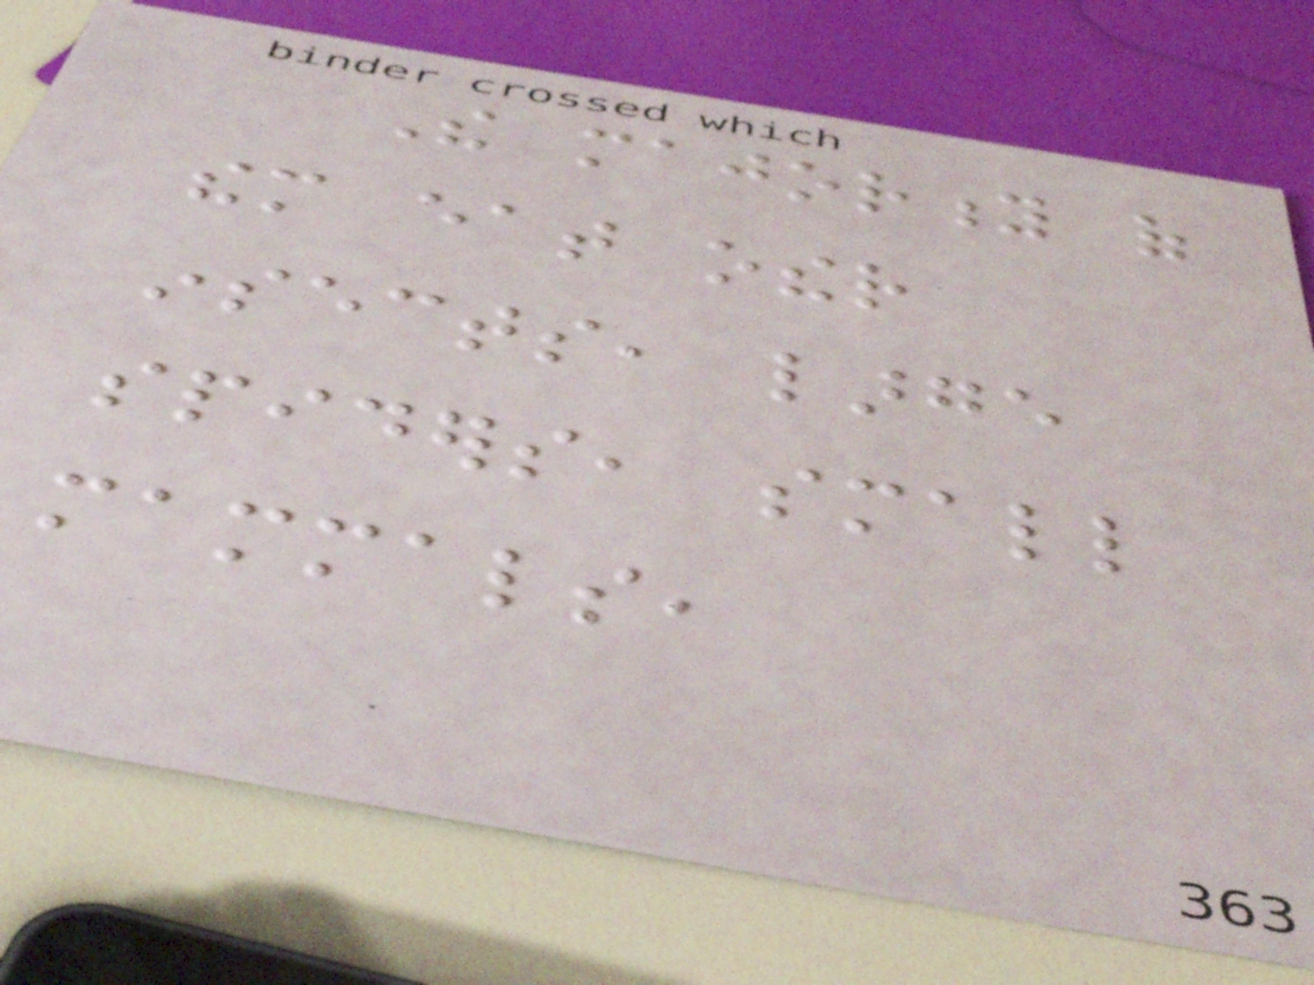The majority of
them eat other
insects, large
spiders, small
mammals,
